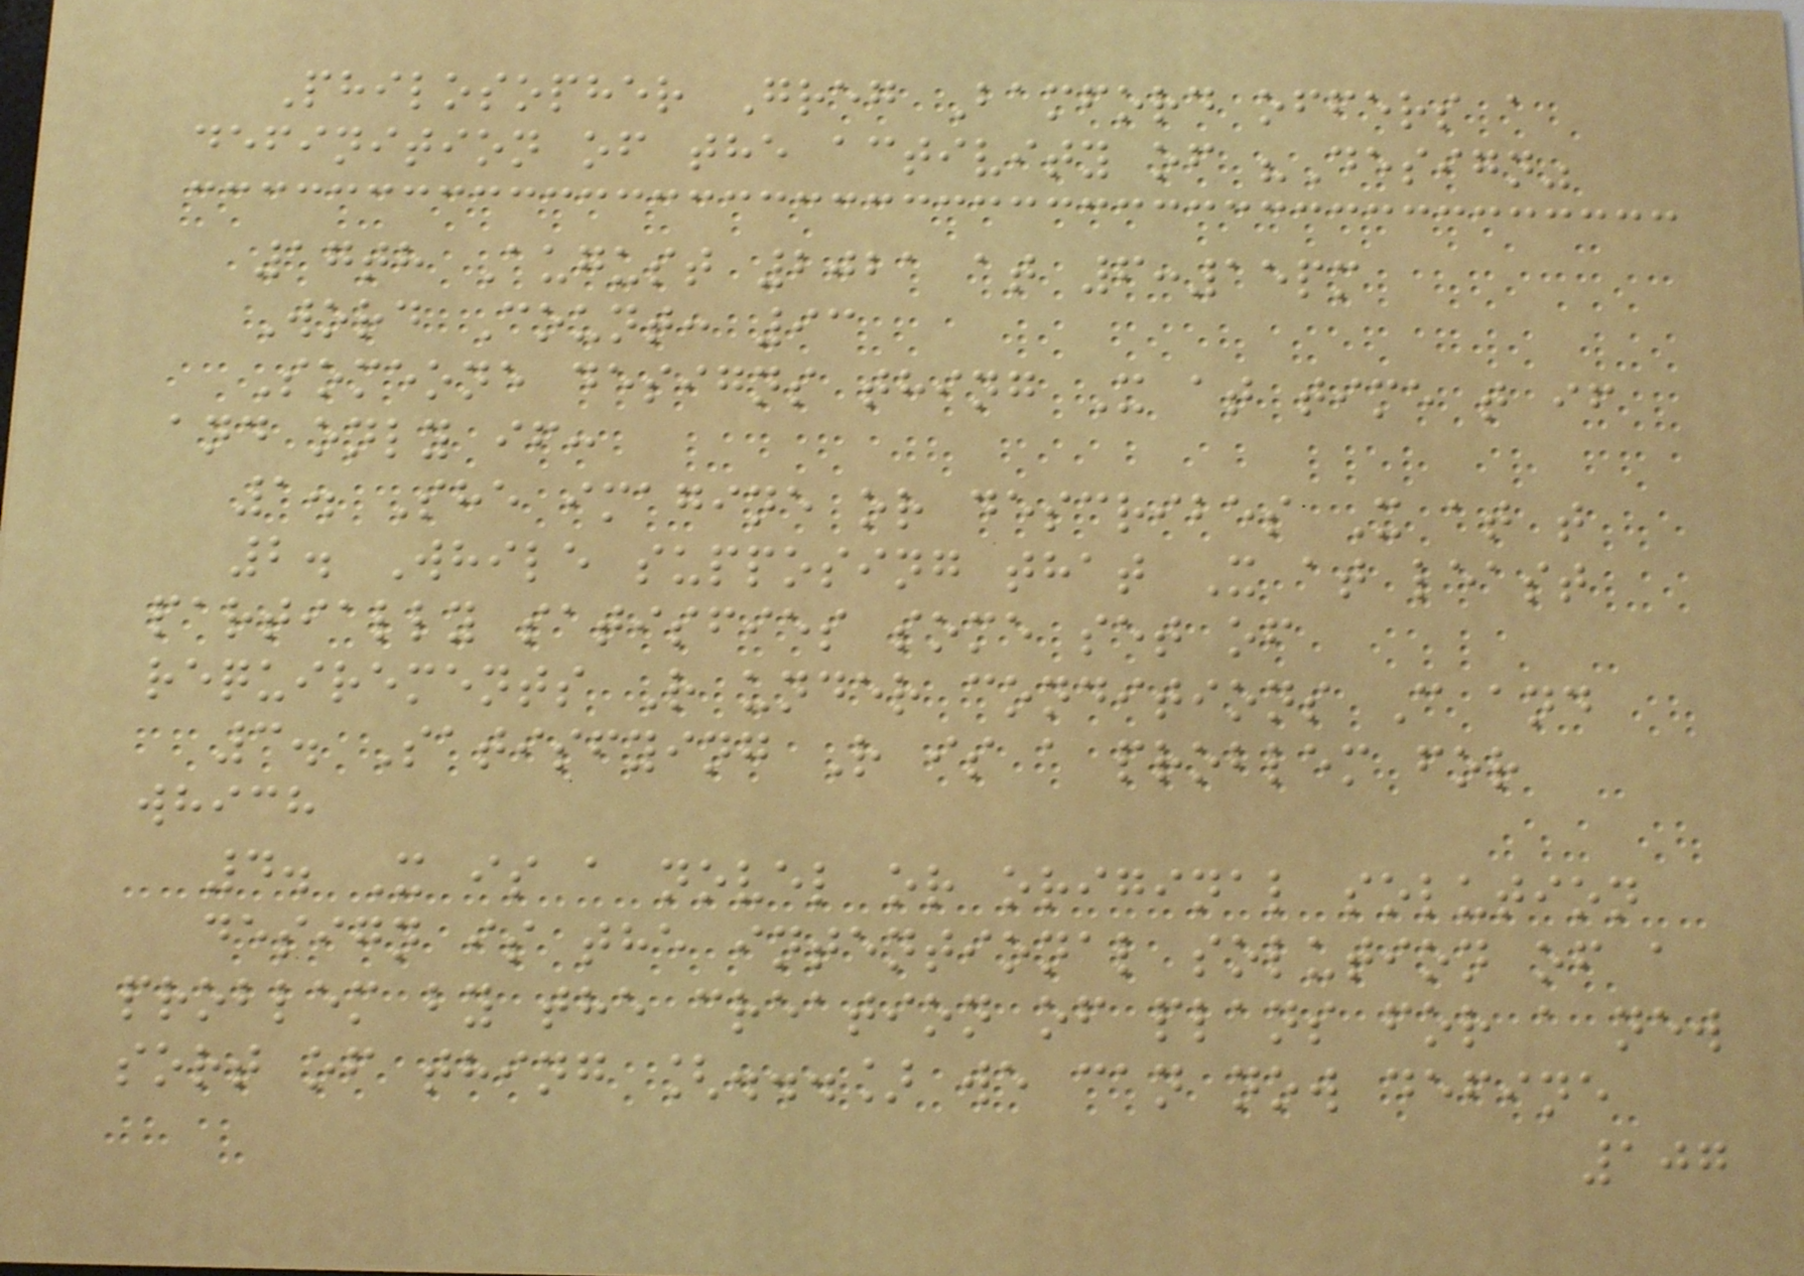Philosopher Greg Bamford offers a
definition of the activity of "Design"
17th August 2021 at 6:15pm
Word Count: 93
Someone designs thing X at time t if
and only if:
1. She imagine or describes X at t
2. While supposing that X at least
partially satisfies some set of
requirements R under conditions C and
3. Satisfying R is a problem for
which
4. X is a novel or original solution
design is the intentional solution of a
problem by the creation of plans for a new
sort of thing [...] we can now define
107
